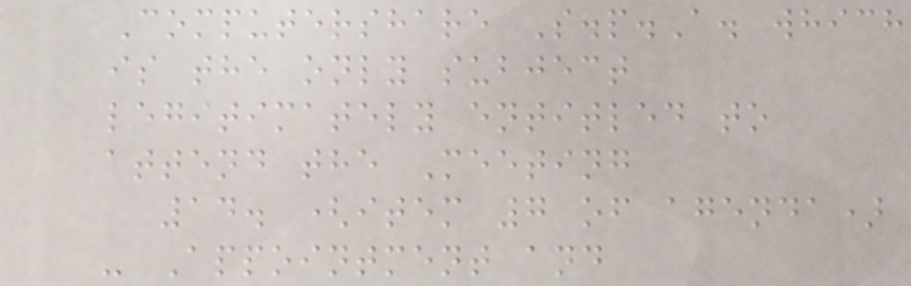Computershare S.p.A. which
is the only subject
legitimately entitled to
attend the Meeting
14. (item 7 of agenda)
- Appointment and
